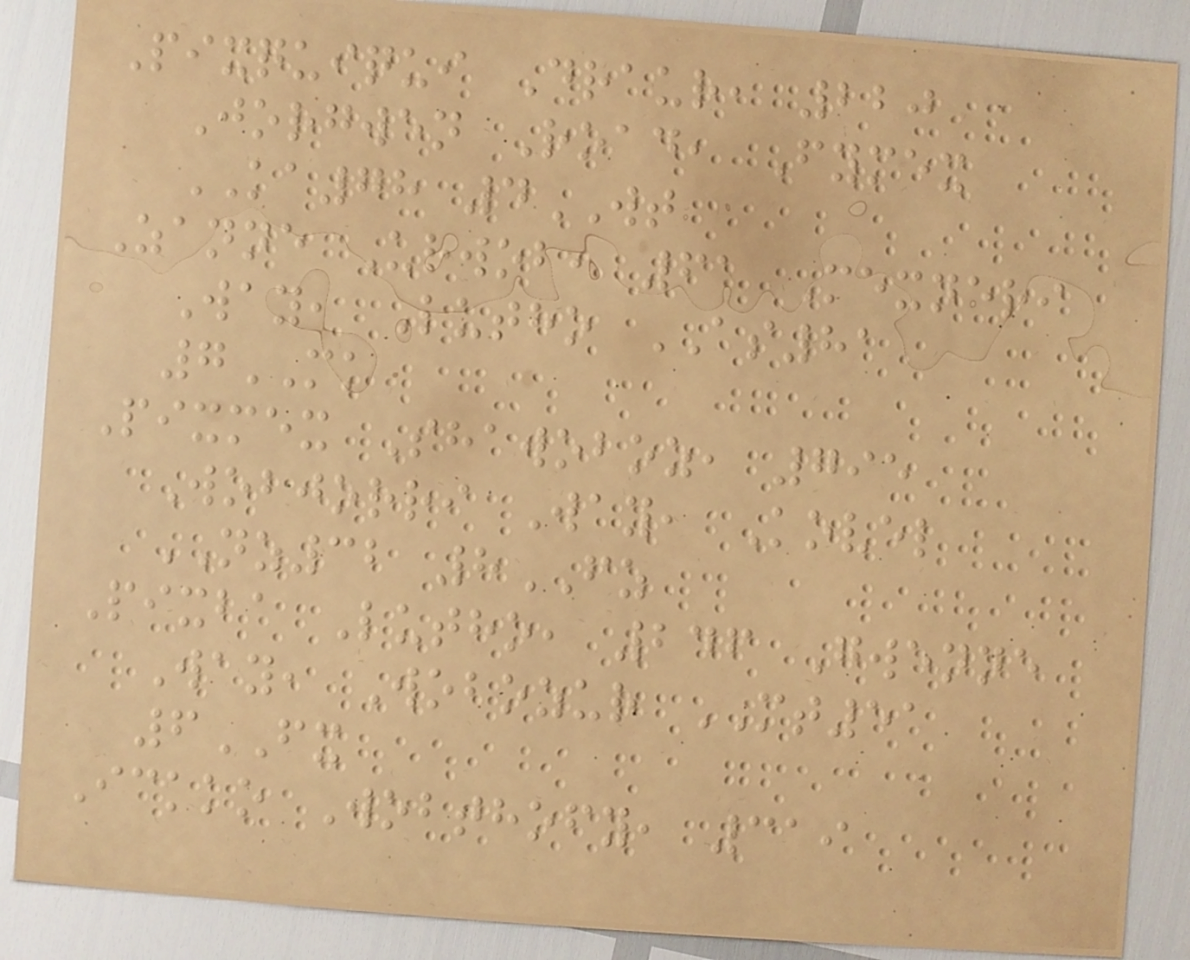Pixquiqui Draur, 220
Jorgwen Road, Fymex
KA78 4WT
Zanne Urwob, 61 Mexneri
Way, Lutho AS81
7MK
Pixmex Shawoboz, 795
Wobjorri Way, Kovel
NZ32 8FZ
Pixba Lutho, 246 Gwenne
Way, Wobozur MT51
6FX
Ickko Wobthofy, 319
